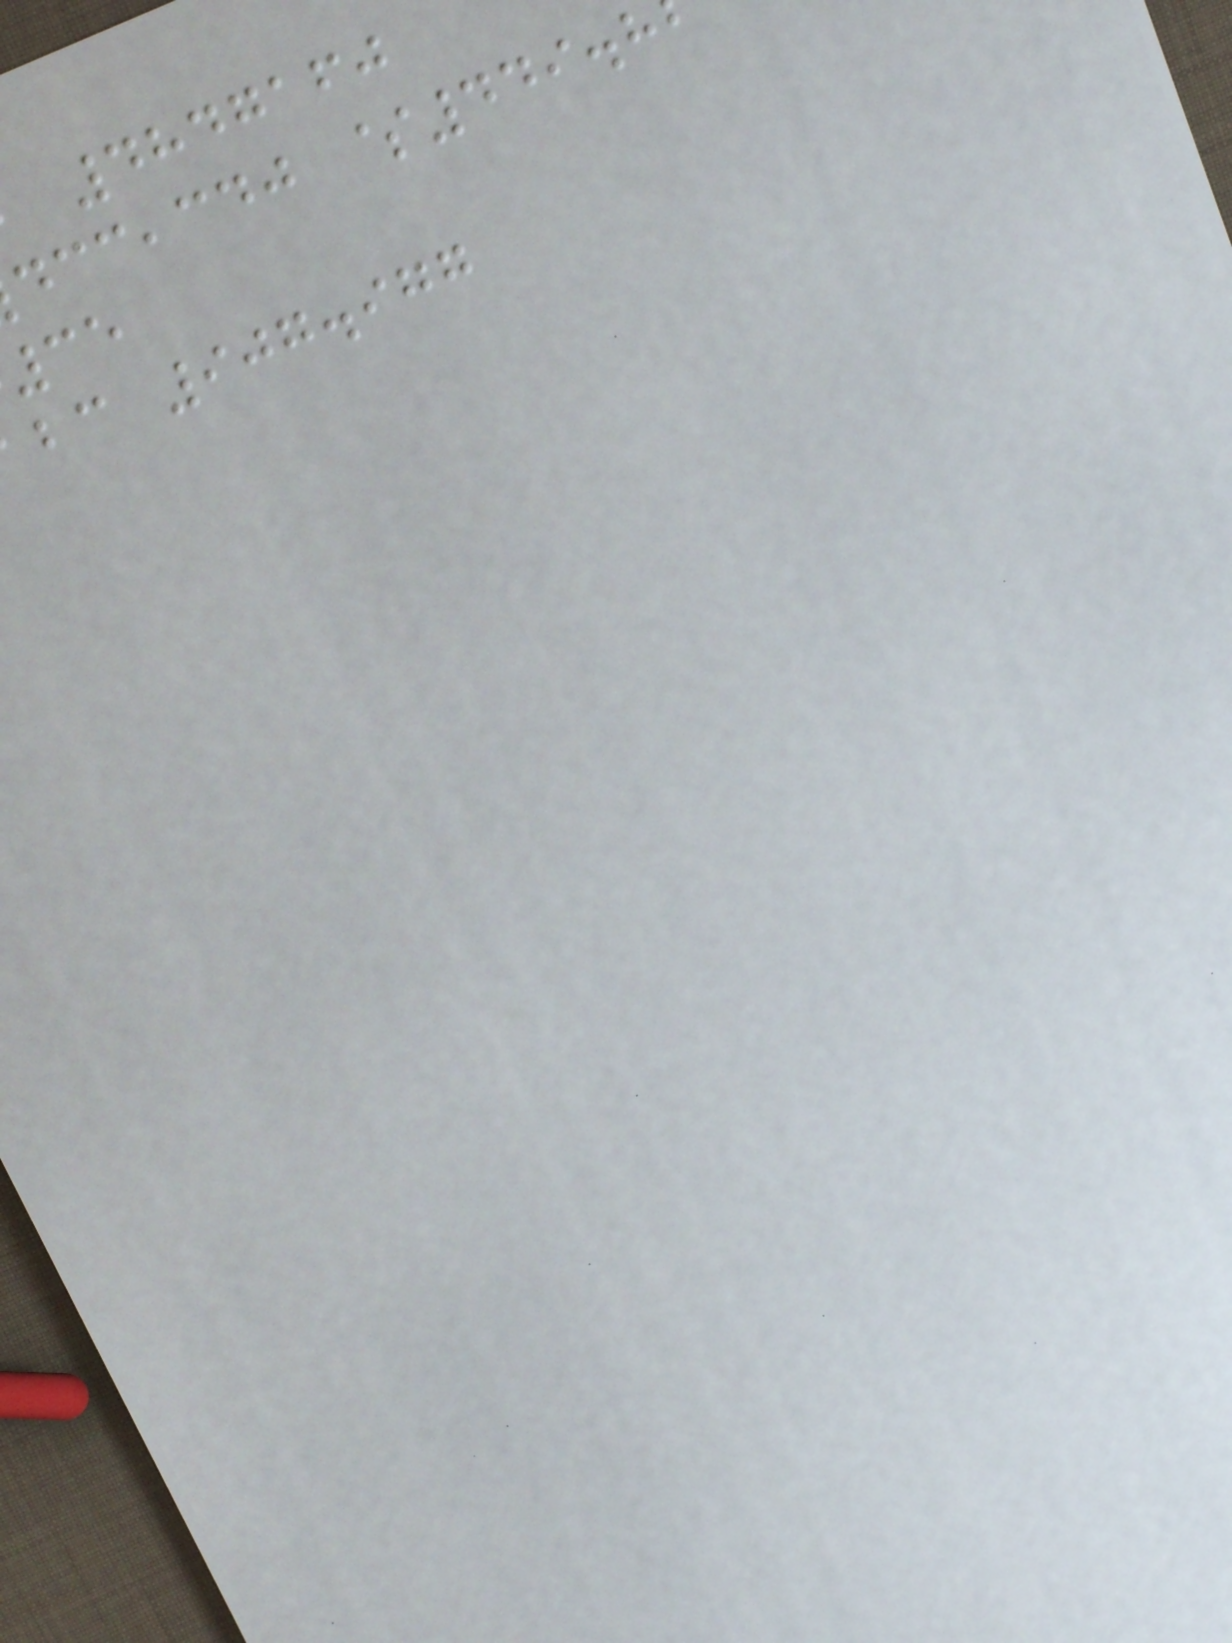4847160
,cdj $449.8
bc 907.977
